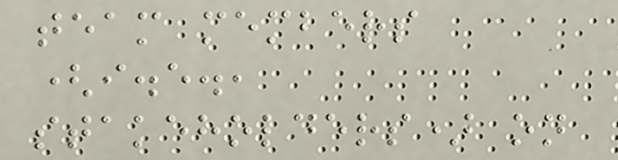team members
(i.e.,
stakeholders) on
